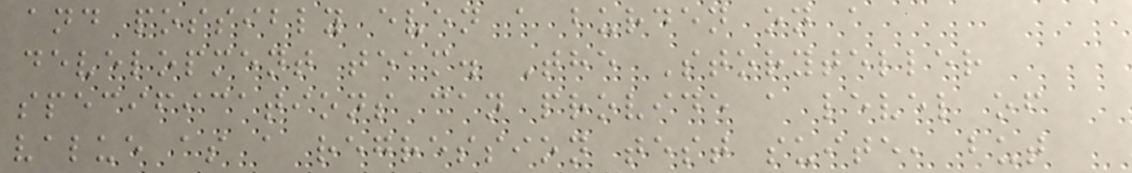and possibly even a burden on a
development team. The Storyteller
specifications can provide a level of
value as a regression test suite, but
